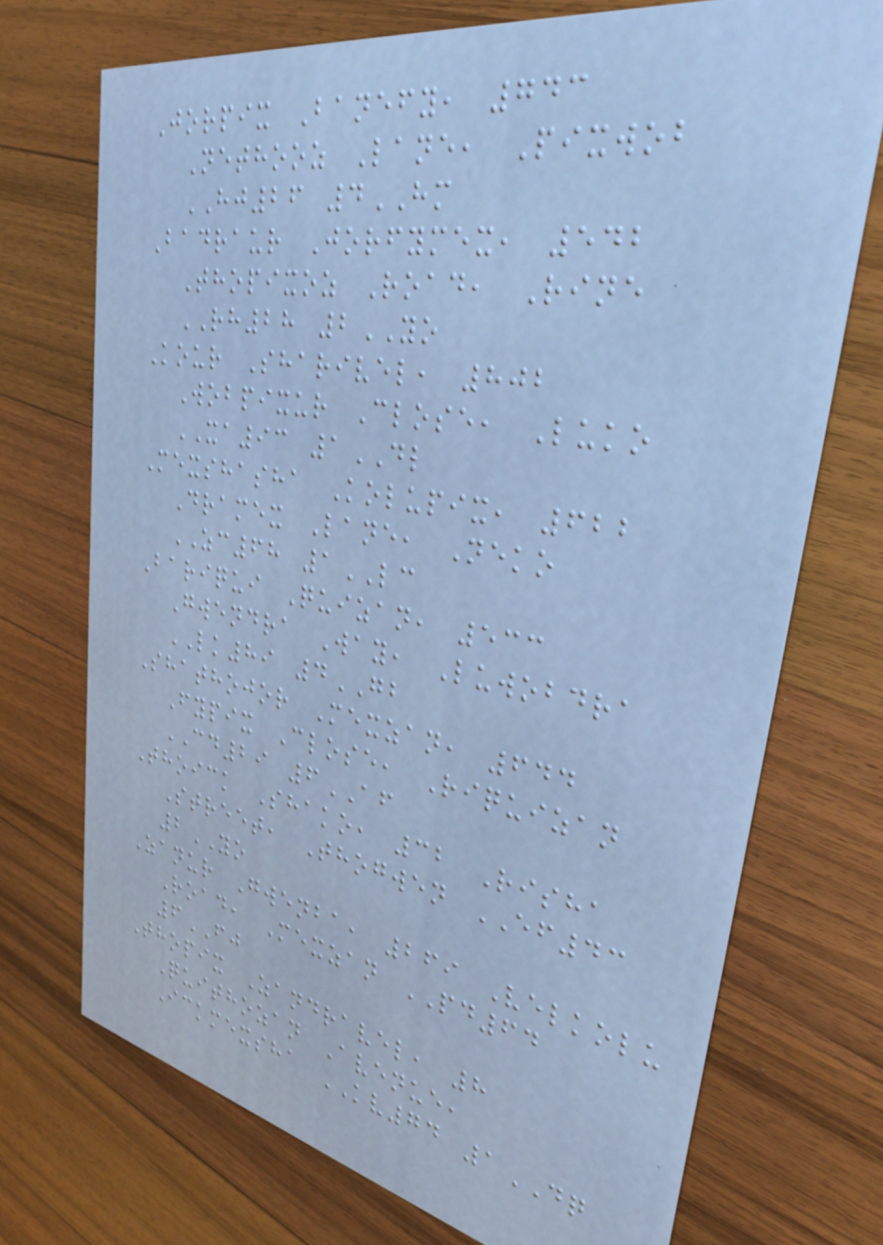Jorpix Banefy, 743
Nethooz Lane, Pixwob
HJ26 4HM
Badraur Jorfymex, 542
Thopixoz Road, Rine
RH28 2YO
Kour Sharivel, 802
Wobpixur Close, Luko
XA93 1DL
Mexshasha Kolupix, 622
Dramex Lane, Neko
ZC68 1LC
Bariqui Quizan, 533
Gwendra Way, Luwobdra
LK89 4GB
Shathojor Mexzan, 644
Fypix Close, Riquizan
CD29 6AF
Thoick Shako, 32 Risha
Street, Thogwen EF43
2YO
Zanur Gwenba, 269 Velkolu
Road, Mexzan PD64
6FJ
Thopix Zandravel, 8
Quithozan Avenue,
Ickmexsha KV74 1DQ
